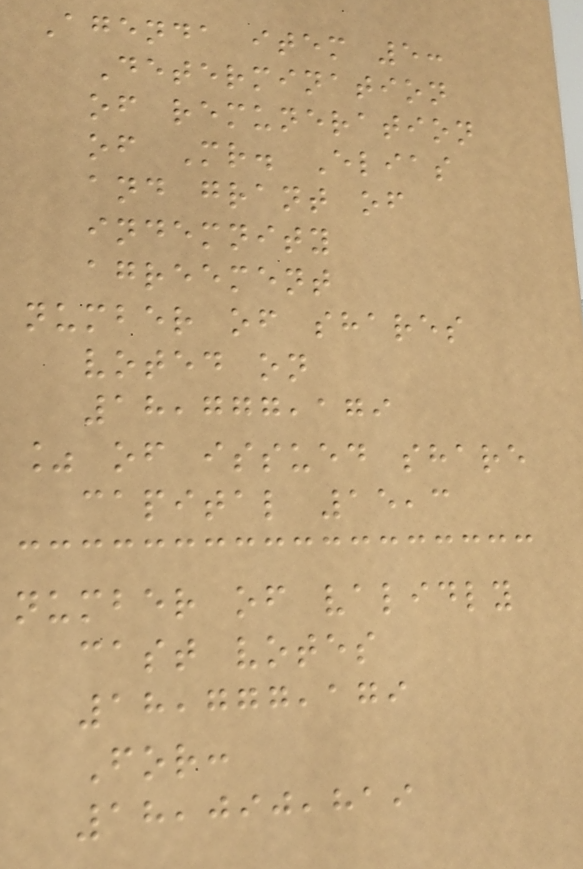Agenda item 5:
Determination
of remuneration
of Mr. Elias
and grant of
indemnity
agreement
number of shares
voted on
18,777,179
% of issued share
capital 15,3
number of validly
cast votes
18,777,179
For:
18,090,819
